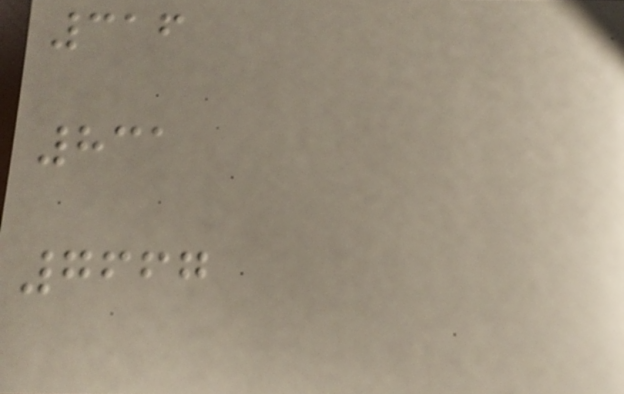316
831
7667
